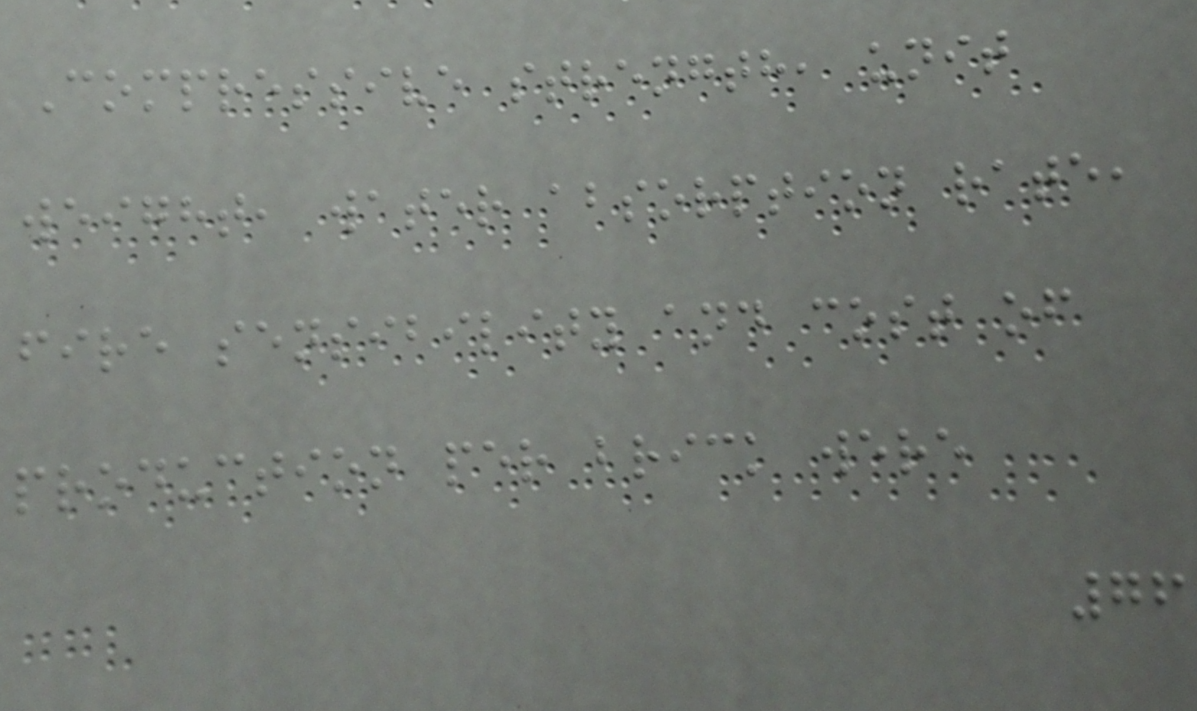Compressive strength, unit
weight, water absorption rate,
fire sensibility and cost of
production per brick were
76
